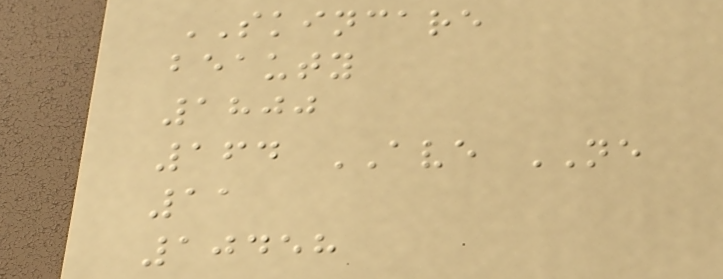SKINCARE
beauty
1800
164 AVE NE
11
10458
